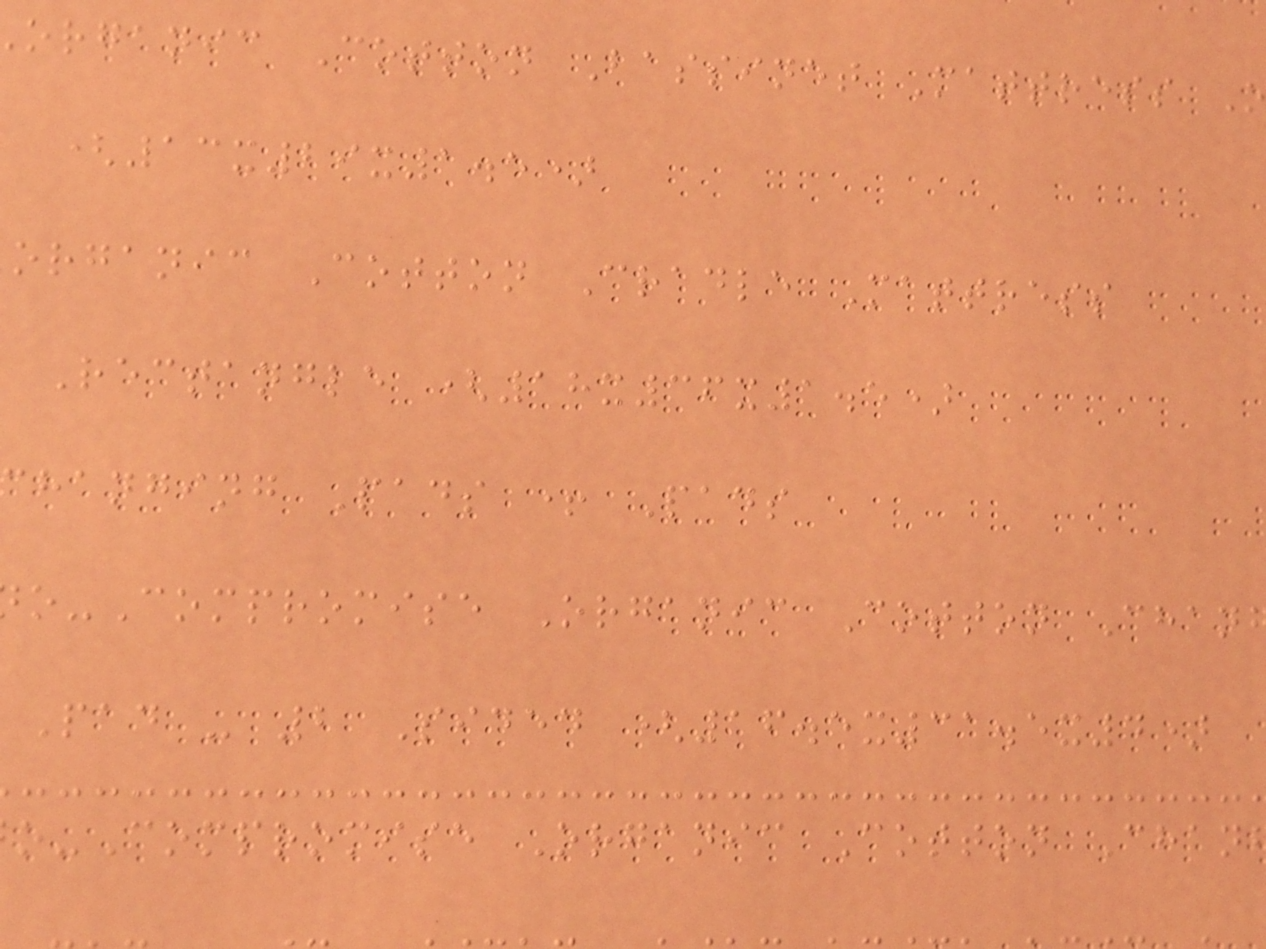organic Cotton Bassinet Mattress O
(13x29x1.5)
organic Cotton Cradle Mattress
Rectangle (18x36x1.5)
hanging Pads + Pads
o-Compromise Organic Cotton Chan
Pad - 2 Sided (16.5x31.5x4)
o-Compromise Organic Cotton Chan
